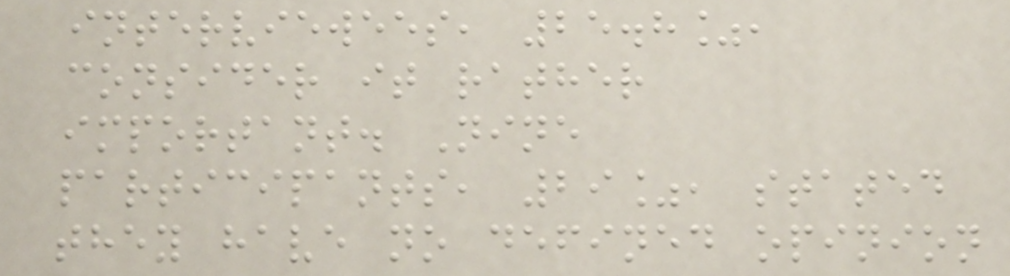interviewees, 25.8%,
consider it rather
important. Nine
participants, 29%, stated
they have no defined opinion
